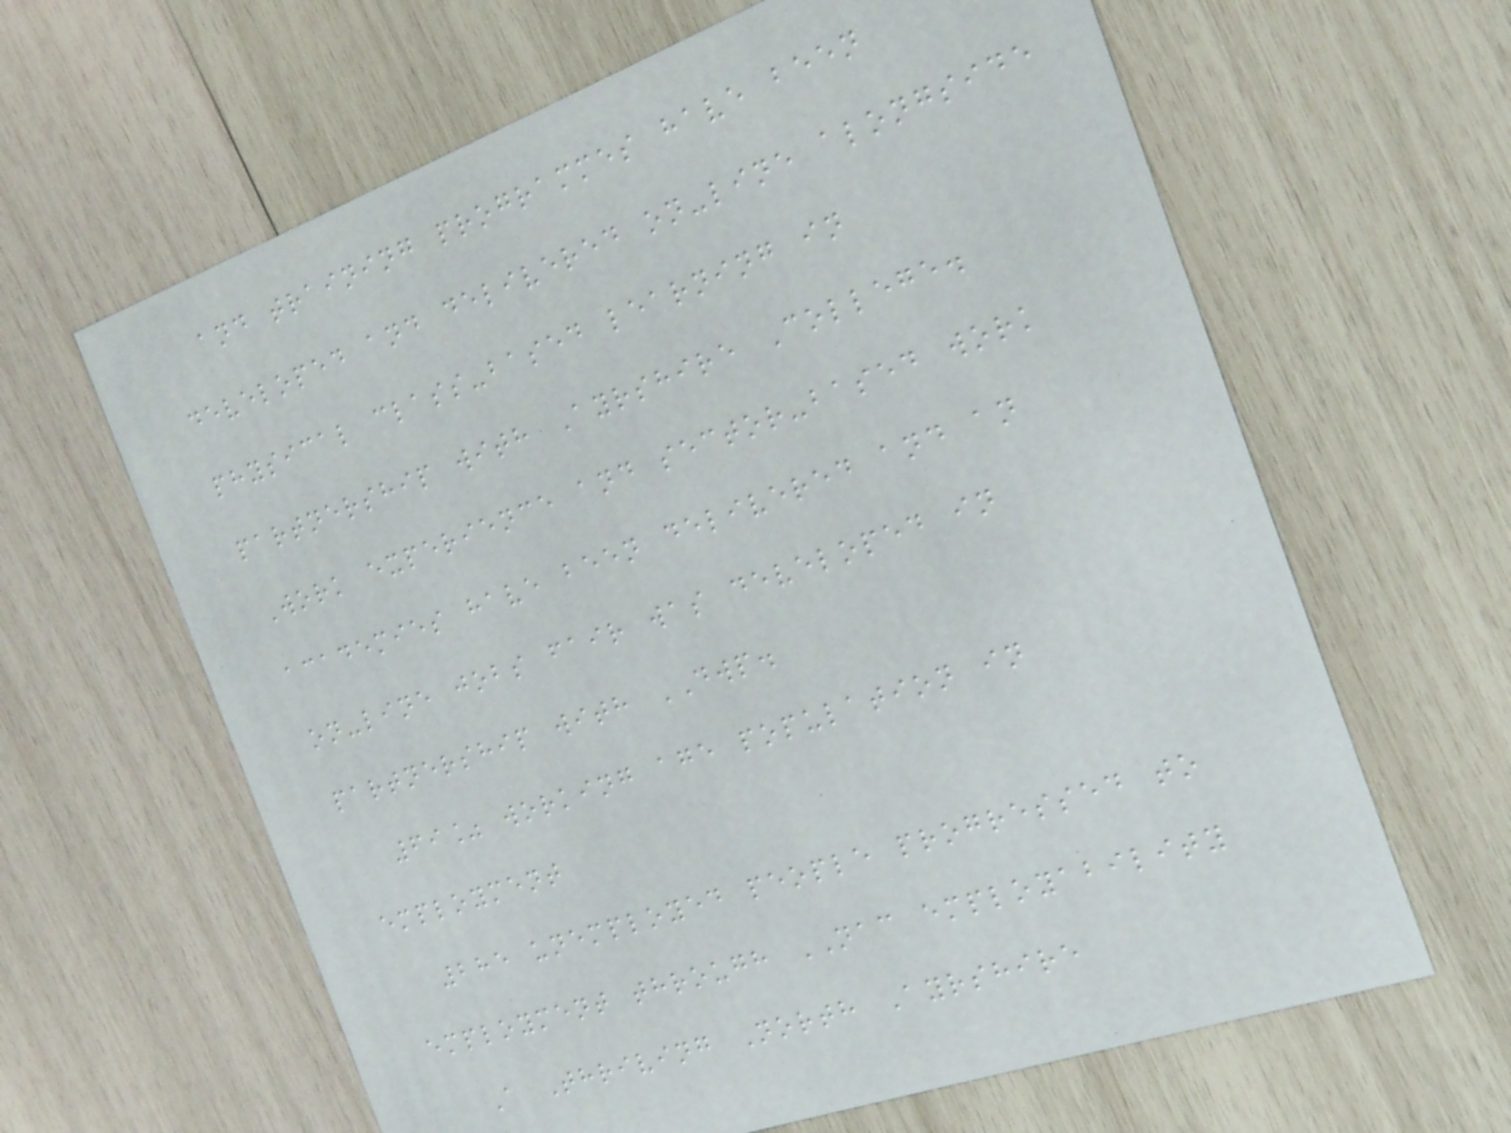and training programmes have been
developed and delivered on-line alongside
physical class-based learning in
partnership with Ayrshire College.
Work experience and sector-based work
academies have been delivered and an
on-line jobs fair was developed in
partnership with DWP.
69% working age population in
employment
285 unemployed people progressed to
employment through NAC employability
A Thriving North Ayrshire
